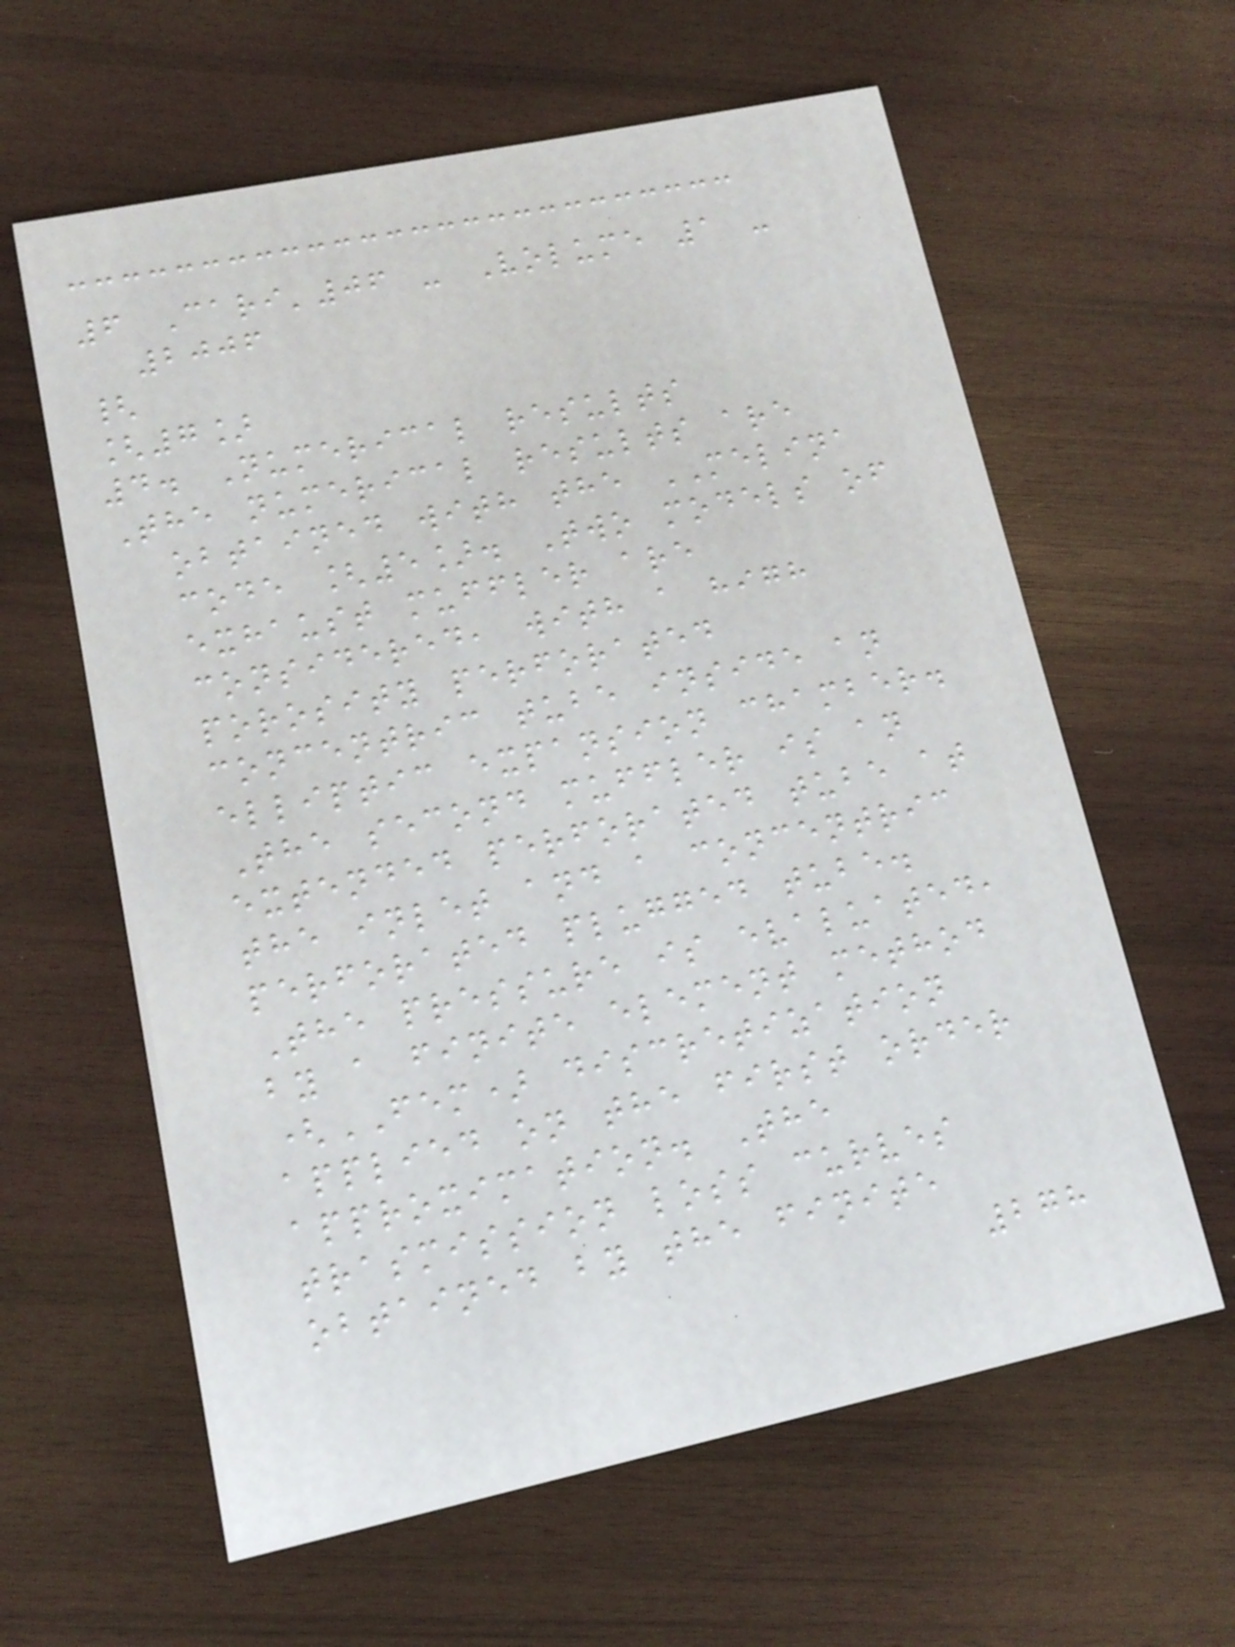6 Cari'06 - Volume 1 -
2006
{
[7]
4. Numerical results
The numerical results are
obtained with the MELINA
code [5]. Two models of
exhaust muffler are
considered, with a high
porosity perforated
concentric tube inside an
elliptic expansion chamber.
The second muffler is an
extended perforated tube at
the inlet and a concentric
perforated plugged tube.
The pressure is evaluated,
by a finite element method
(FEM) discretization
applied on the first order
approximation. The
trasmission loss curves
obtained by the finite
278
